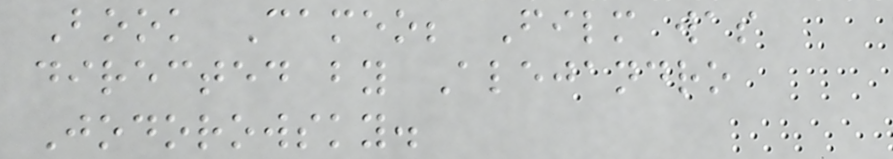Book Cameo; Film was
directed by Alejandro
Jodorowsky.
